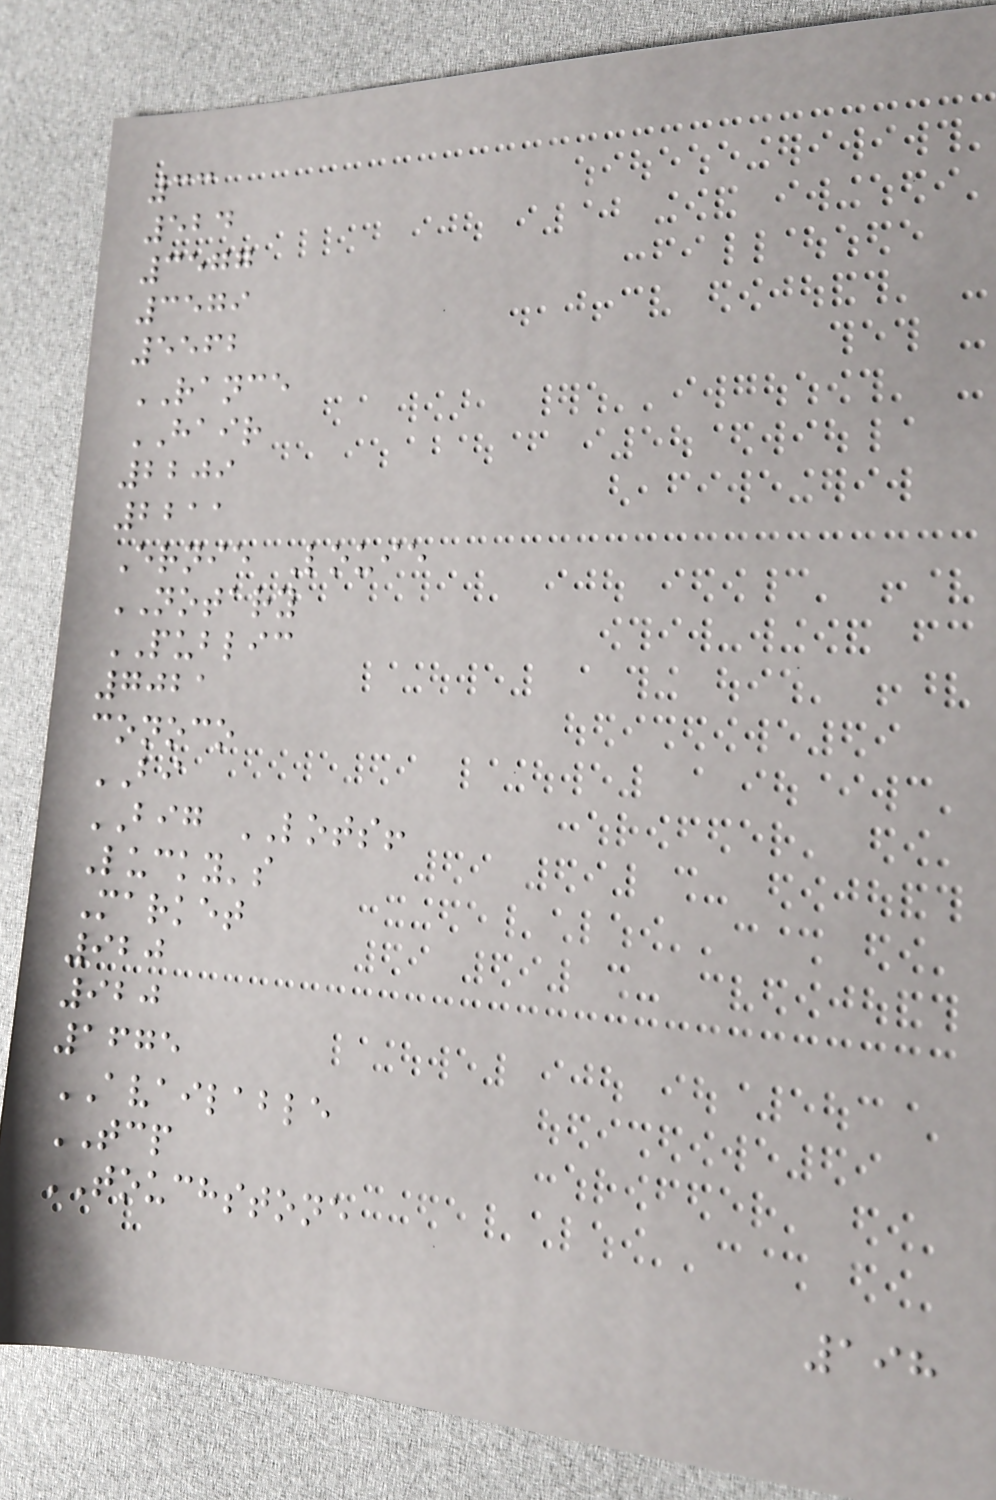33
524
3577
3579
5562
RANCE
HAIR
2209
2211
Ernie Louie
NOTARY
PUBLIC
7021
conoco
BI
BIG LOTS!
Lucky's
Market
920
920
1675
AVAILABLE
TCP
TOUCHSTONE
198
